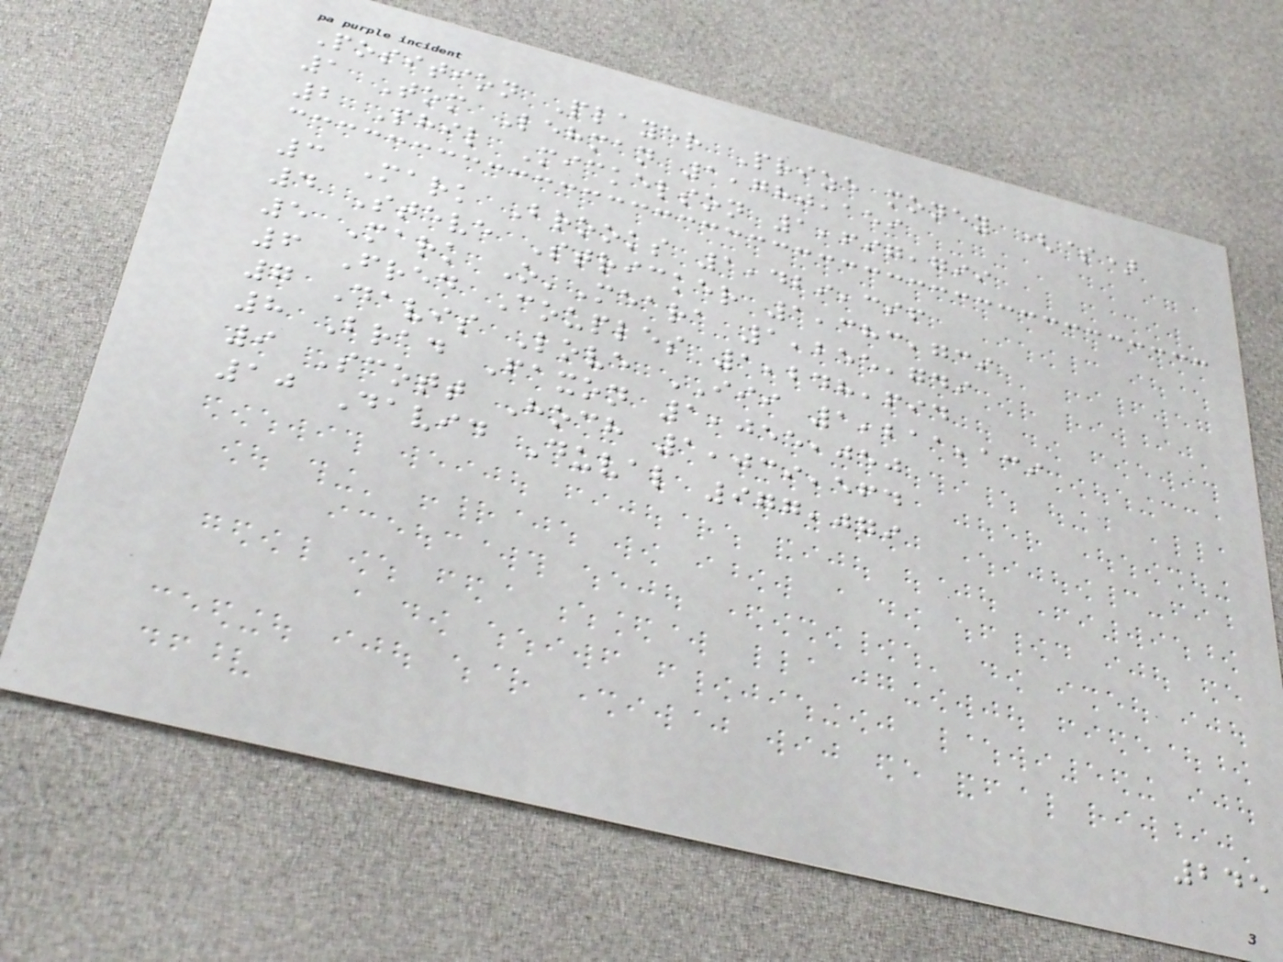Position Player Prize money ($)
1 Tom Lehman 1,780,159
2 Phil Mickelson 1,697,799
3 Mark Brooks 1,429,396
4 Steve Stricker 1,383,739
5 Mark O'Meara 1,255,749
6 Fred Couples 1,248,694
7 Davis Love III 1,211,139
8 Brad Faxon 1,055,050
9 Scott Hoch 1,039,564
10 David Duval 977,079
245
